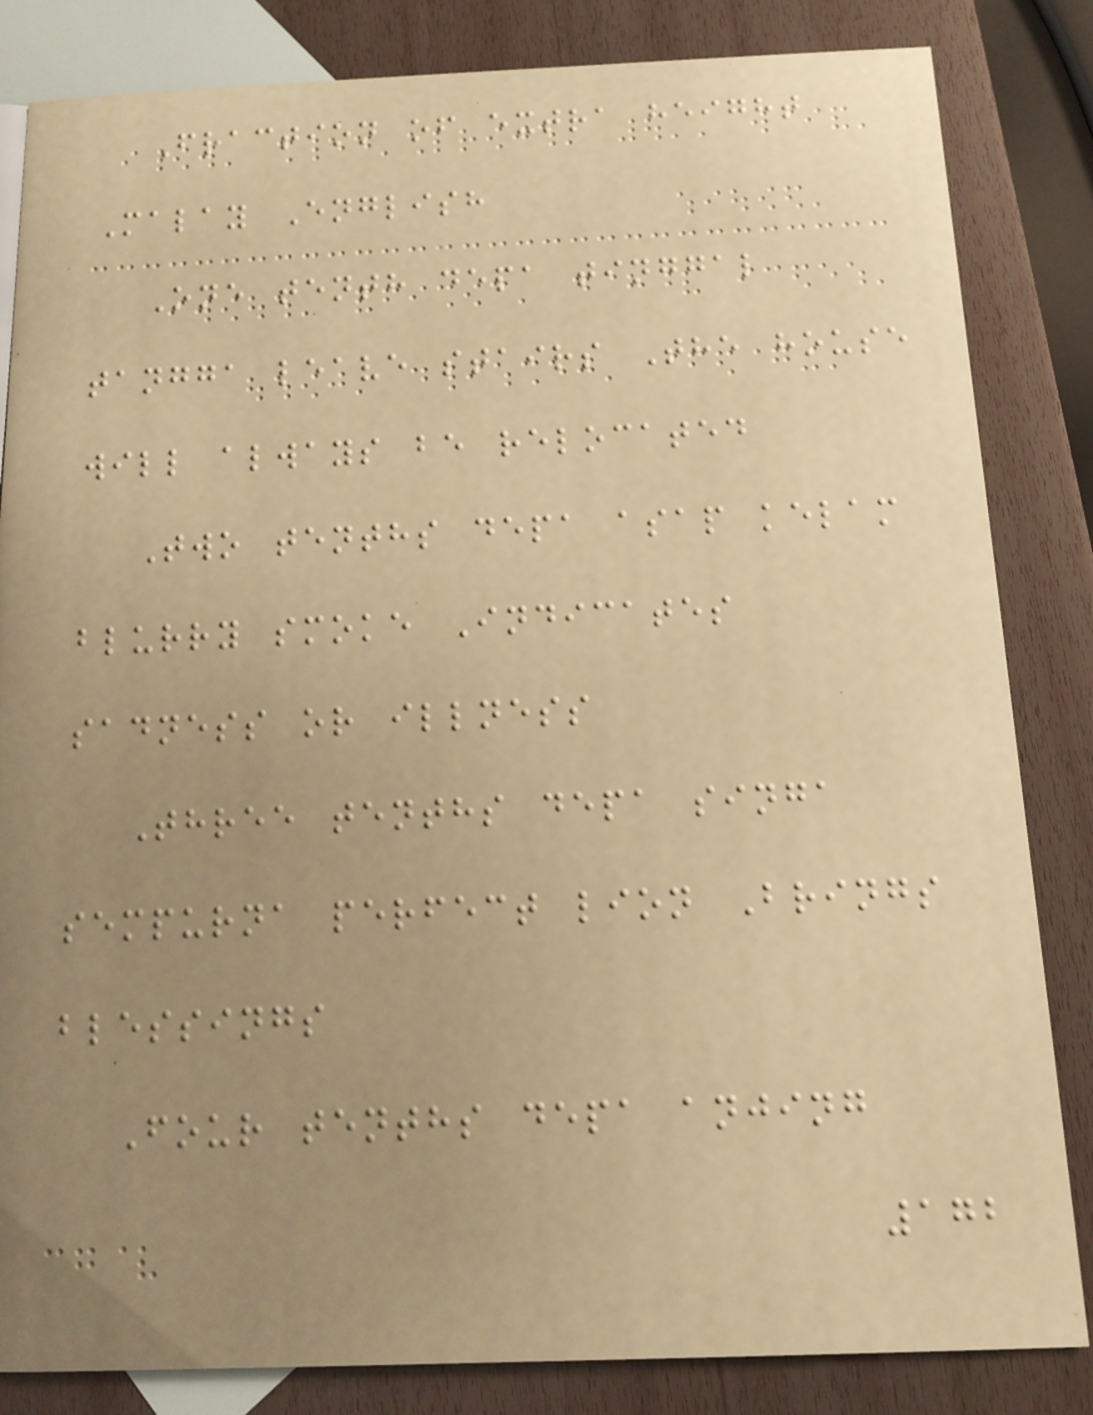Fraction of extra height
Malay English
One tenth depa tinggal
tangga leave stairs The house
will always be relocated
Two tenths depa asap kelam
blurry smoke Indicates
sadness or illness
Three tenths depa singa
sempurna perfect lion Brings
blessings
Four tenths depa anjing
172
